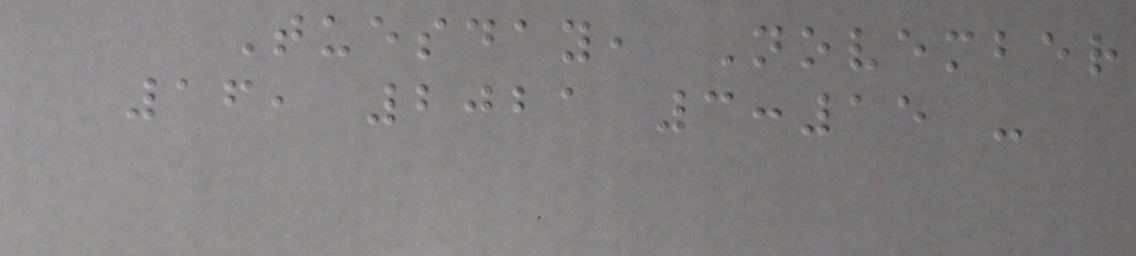Tuesday, November
16, 2021 3:15 -
